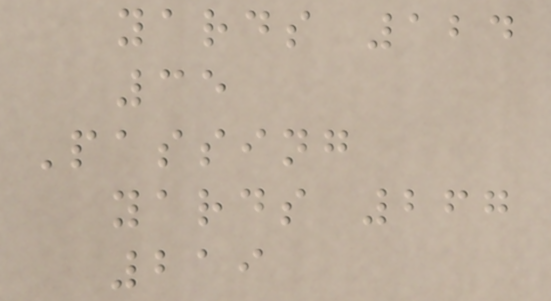yards 124
35
Passing
yards 267
219
